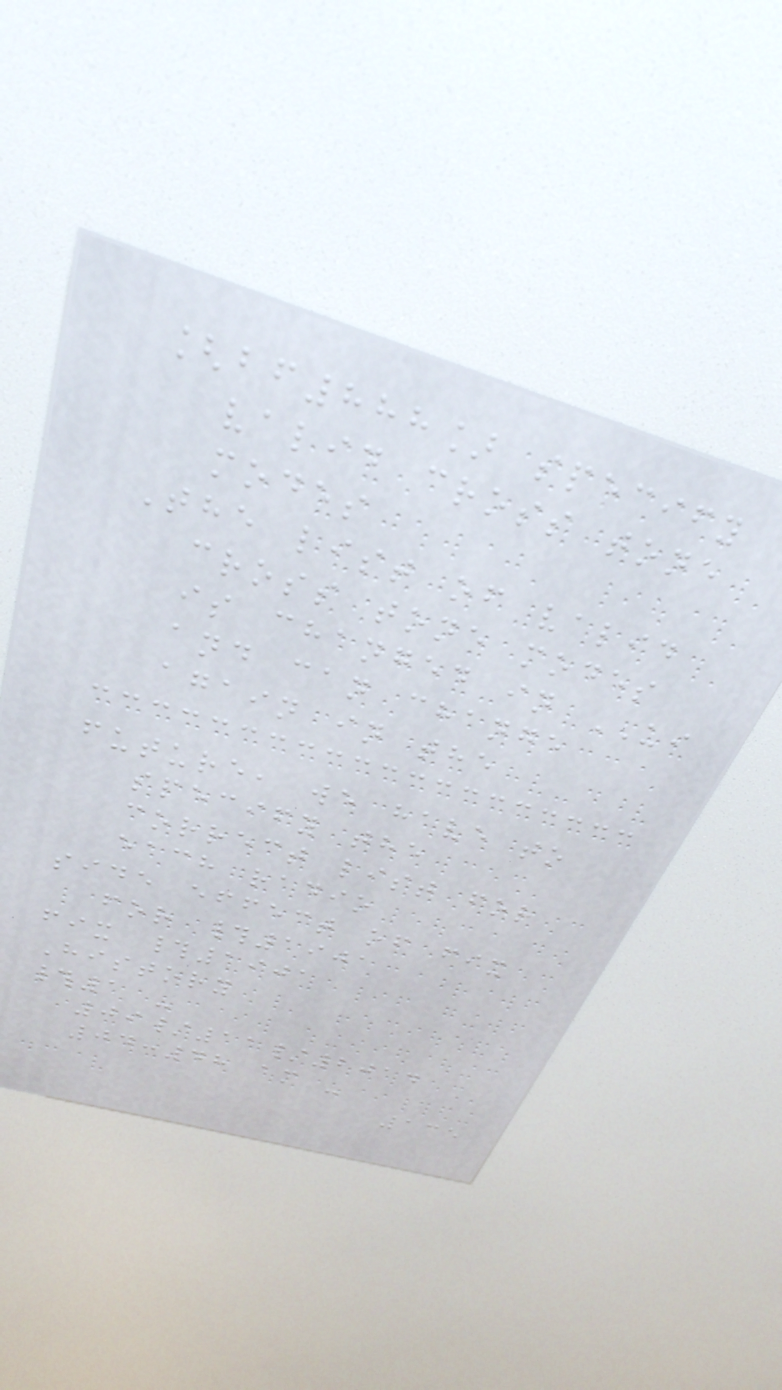[bf888] specify
valid cross tone
modes
The list of valid
cross tone modes
is changed in UI
and can change
again in the
future, we have to
specify the
correct list for
each radio
side effect of fix
for #1901
fix #1901
History
#1 -
09/11/2014
04:48 am -
135
